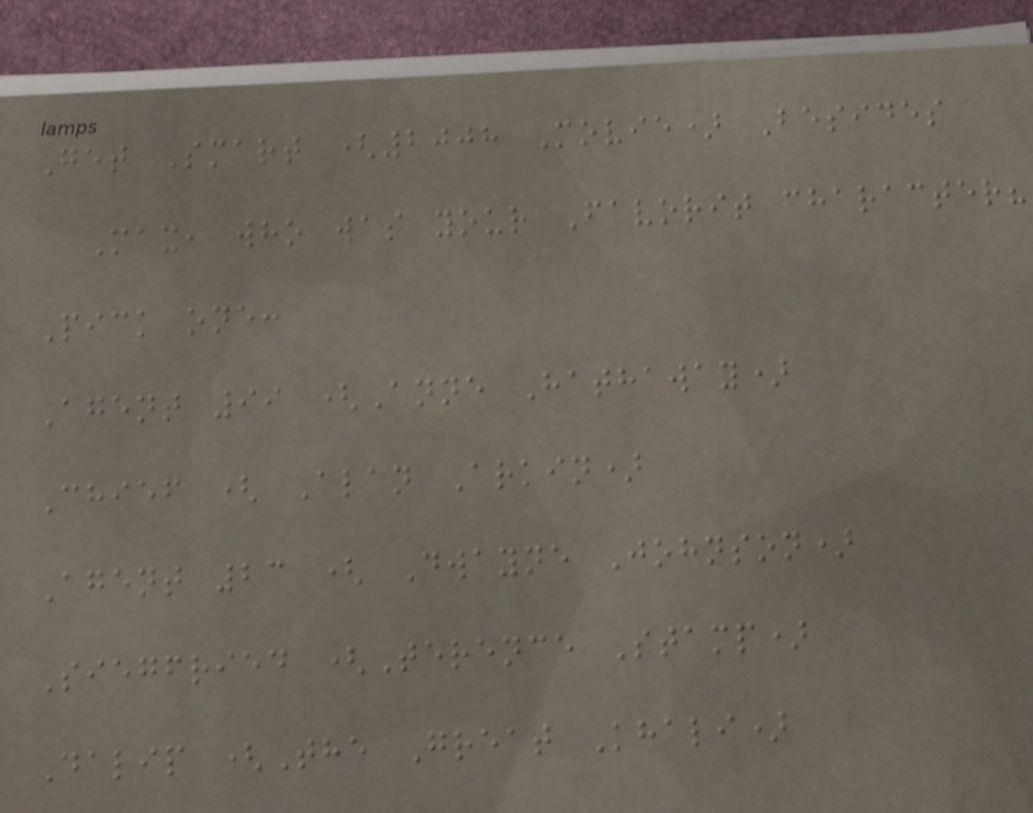Get Smart (2008 Movie) Besides
Max, who was your Favorit character?
Pick one:
Agent 99 (Anne Hathaway)
Chief ( Alan Arkin)
Agent 23 ( Dwayne Johnson)
Siegfried (Terence Stamp)
Dalip (The Great Khali)
